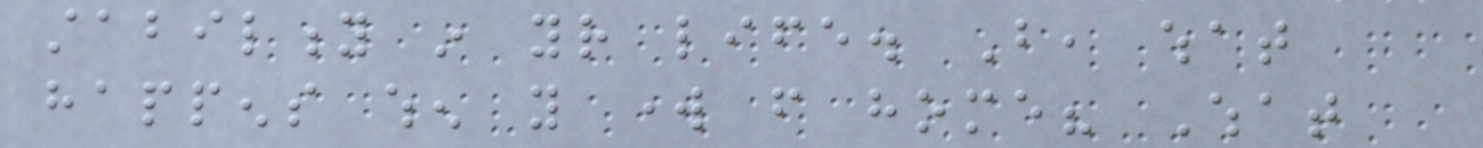stability in your life. But, what
happens when you work from home? What
